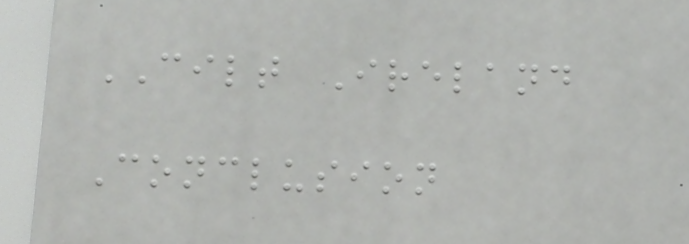CILT Ireland
Conclusion
